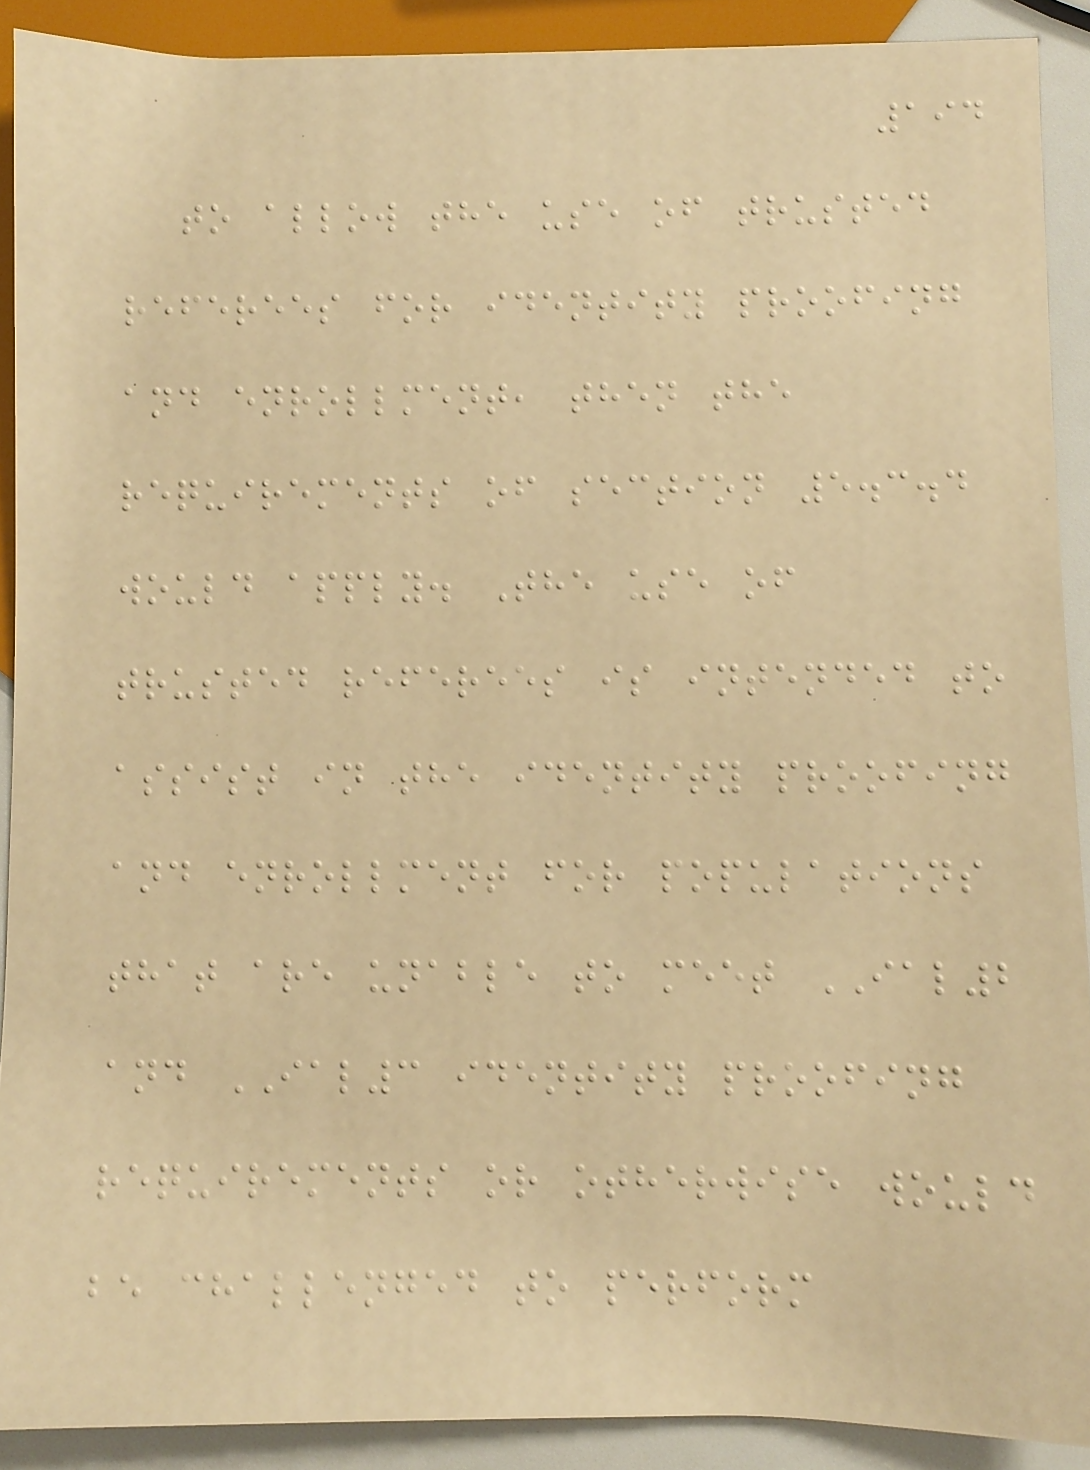194
to allow the use of trusted
referees for identity proofing
and enrollment, then the
requirements of section 5.3.4
would apply. The use of
trusted referees is intended to
assist in the identity proofing
and enrollment for populations
that are unable to meet IAL2
and IAL3 identity proofing
requirements or otherwise would
be challenged to perform
